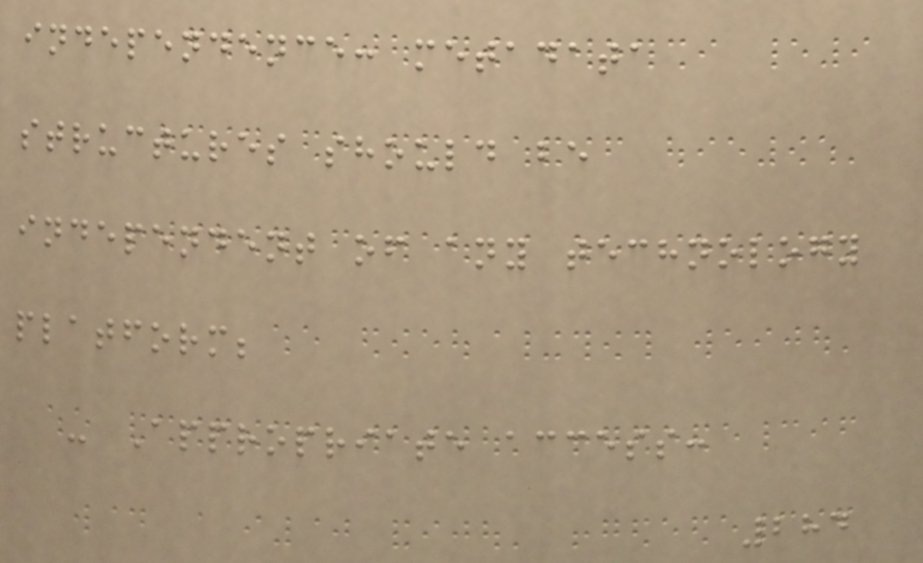independence: metadata
structures should be
independent of any technology
platform;
- Appropriate access:
284
